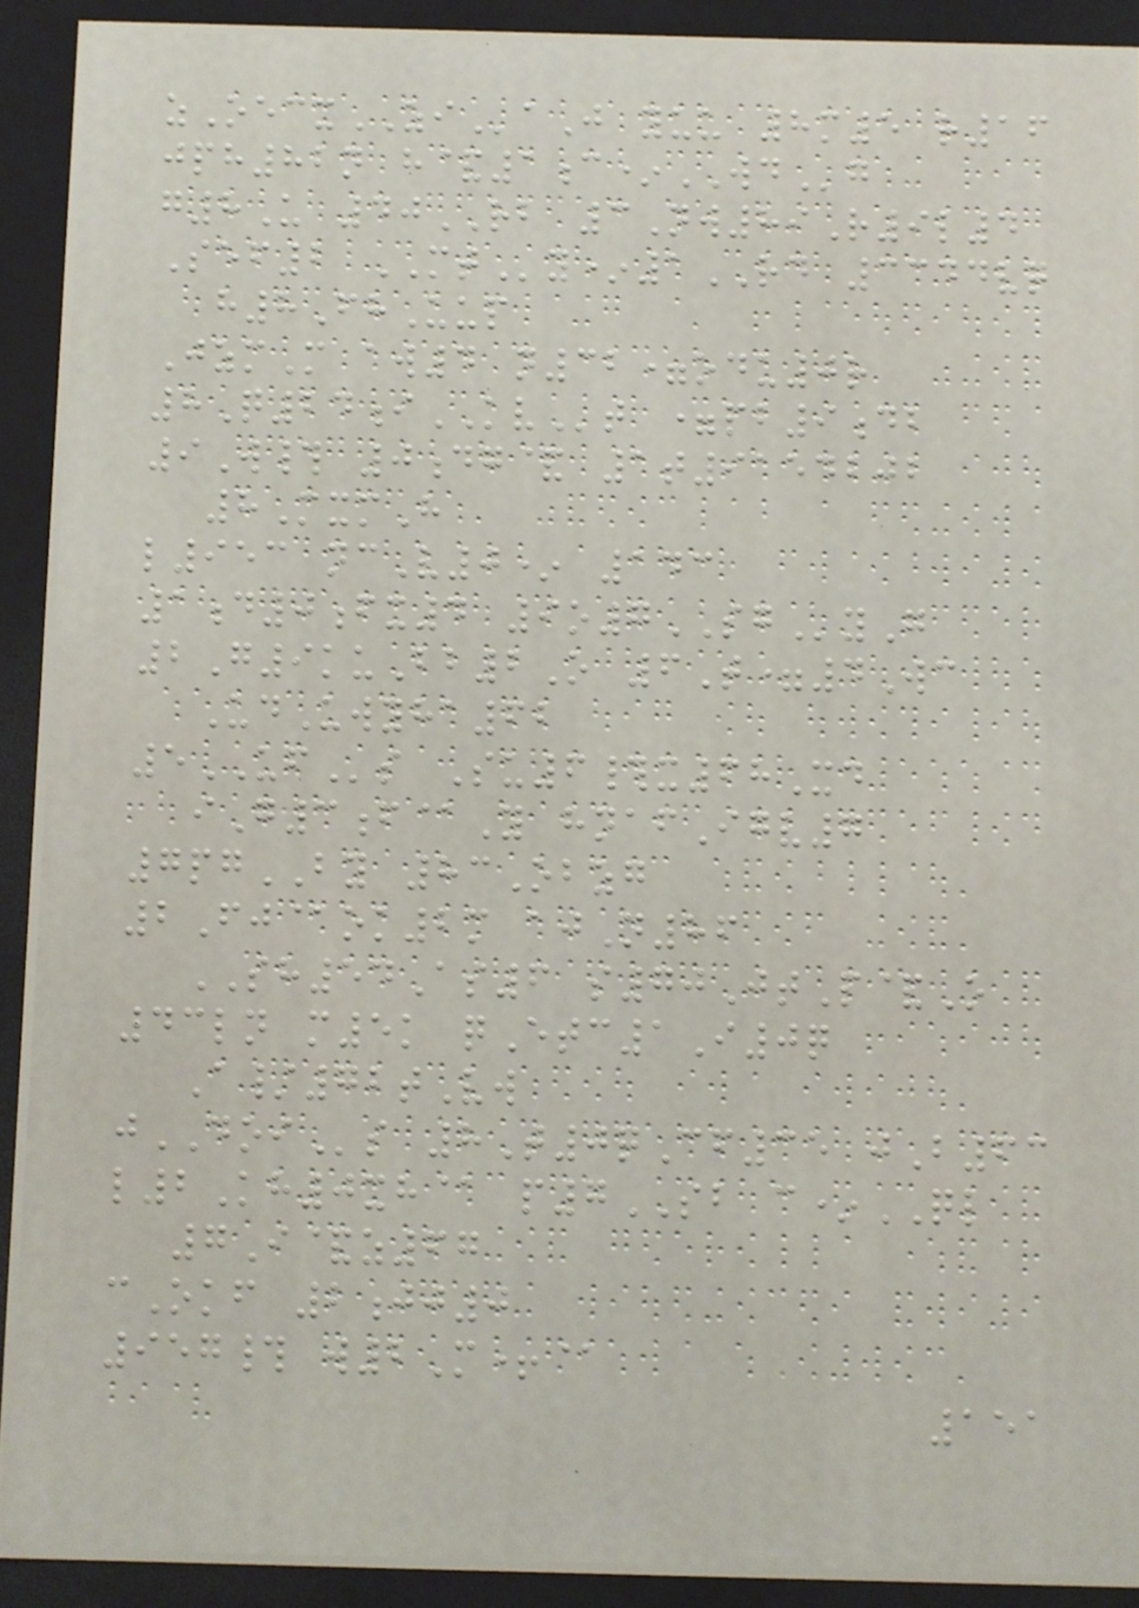zOecxZIaJ yuu 8m5 r16
jph82n h&1c*WDg
g8U 40RB 3Nw89R9l4
Sef2 MTy*1RD 3344vq
h8FhUup
JzmM aw4 n32=odu0r
8Q24iKVt =pb9db
9W# 0dg& 1t9154202
8MxmH
l953 ncV0* 143
1d0fx4 9o7SGyG
2G9kuBb2O 6T=4Wc
UdUwyha62
5UFs Su6#x68Xd
iG3f@Y hnafIgv7
7pgBY 83Obzg
2Fj@ok2m ajN86
SH54As6 s70JtP&O
43ln m5k qEtc1I0q
A/72tVw
jDOIs 8T0qCf35 jB63
l2Kh0xh@ p7SB c*QL
7I&z67
cOkf 2jj0
957# w2M+@
151
